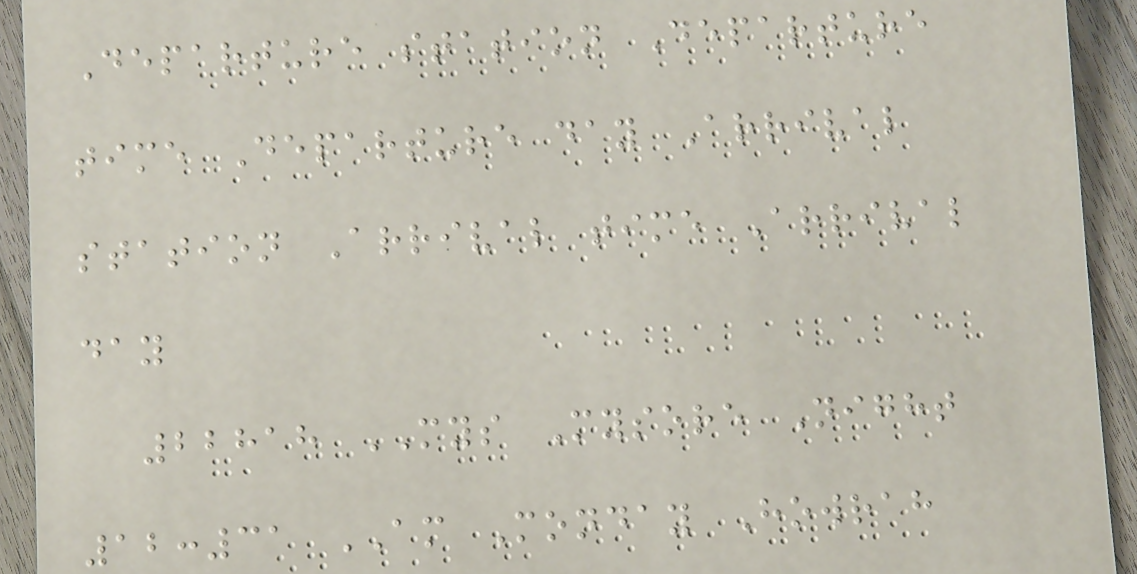Departure station Departure
time Departure day Arrival
station Arrival time Arrival
day
22818 MYS Mysore Night
12:31 AM Monday Howrah
